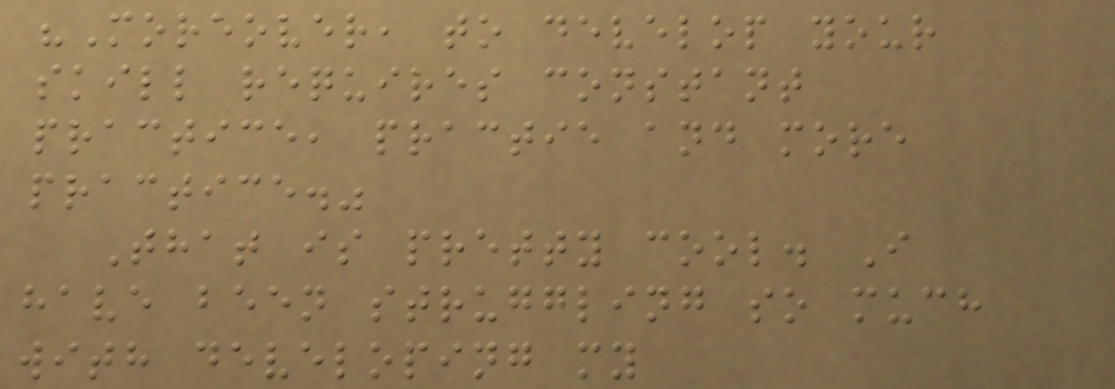"Moreover, to develop your
skill requires constant
practice, practie and more
practice."
That is pretty cool. I
have been struggling so much
with developing my
